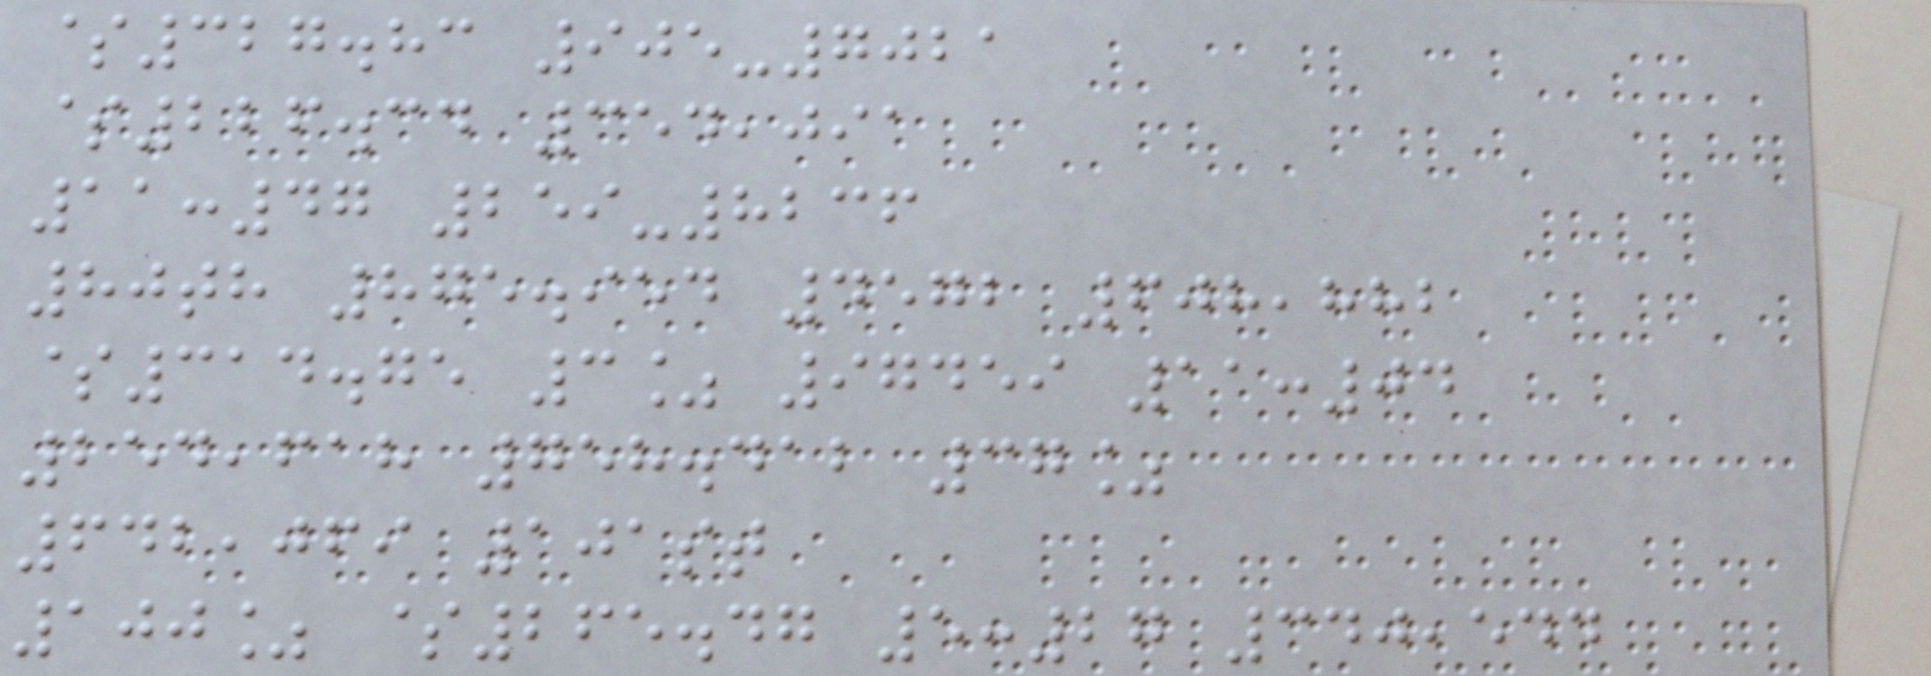$327.83 905-7021
$226.34 354,091
11:47 259-8236
80th 875.954 4572 608,882
$314.75 3% 97459 11:04
254,618 758.412 37%
642,069 101st
100% $265.47 5:27 340,544
